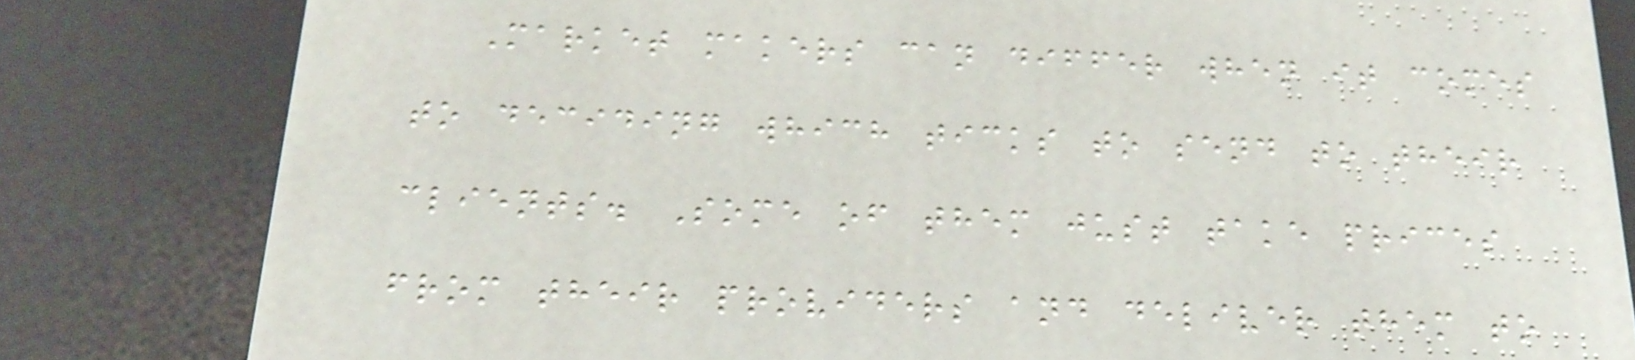Market makers can differ when it comes
to deciding which ticks to send to their
clients. Some of them just take prices
from their providers and deliver them to
